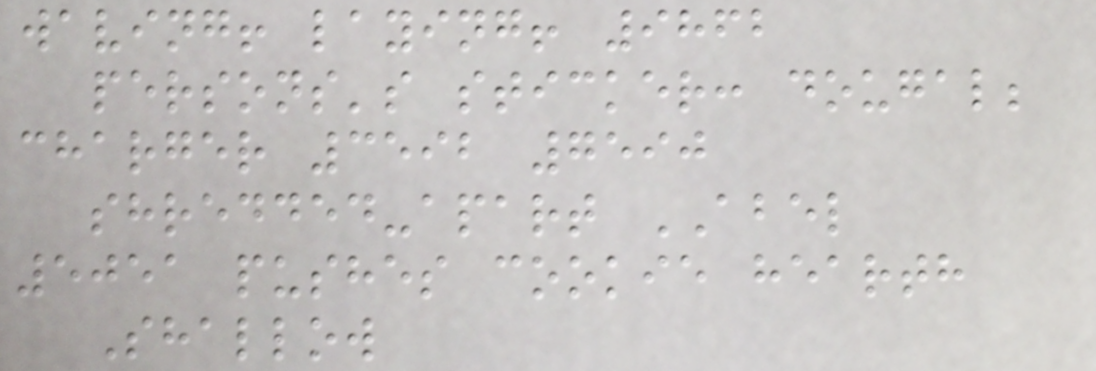waving! laying! 9862
persons's sticker: dougal;
charger 3592 7590
shredded-apart ABEL
5051 pushes cookie hearth
Shallow
